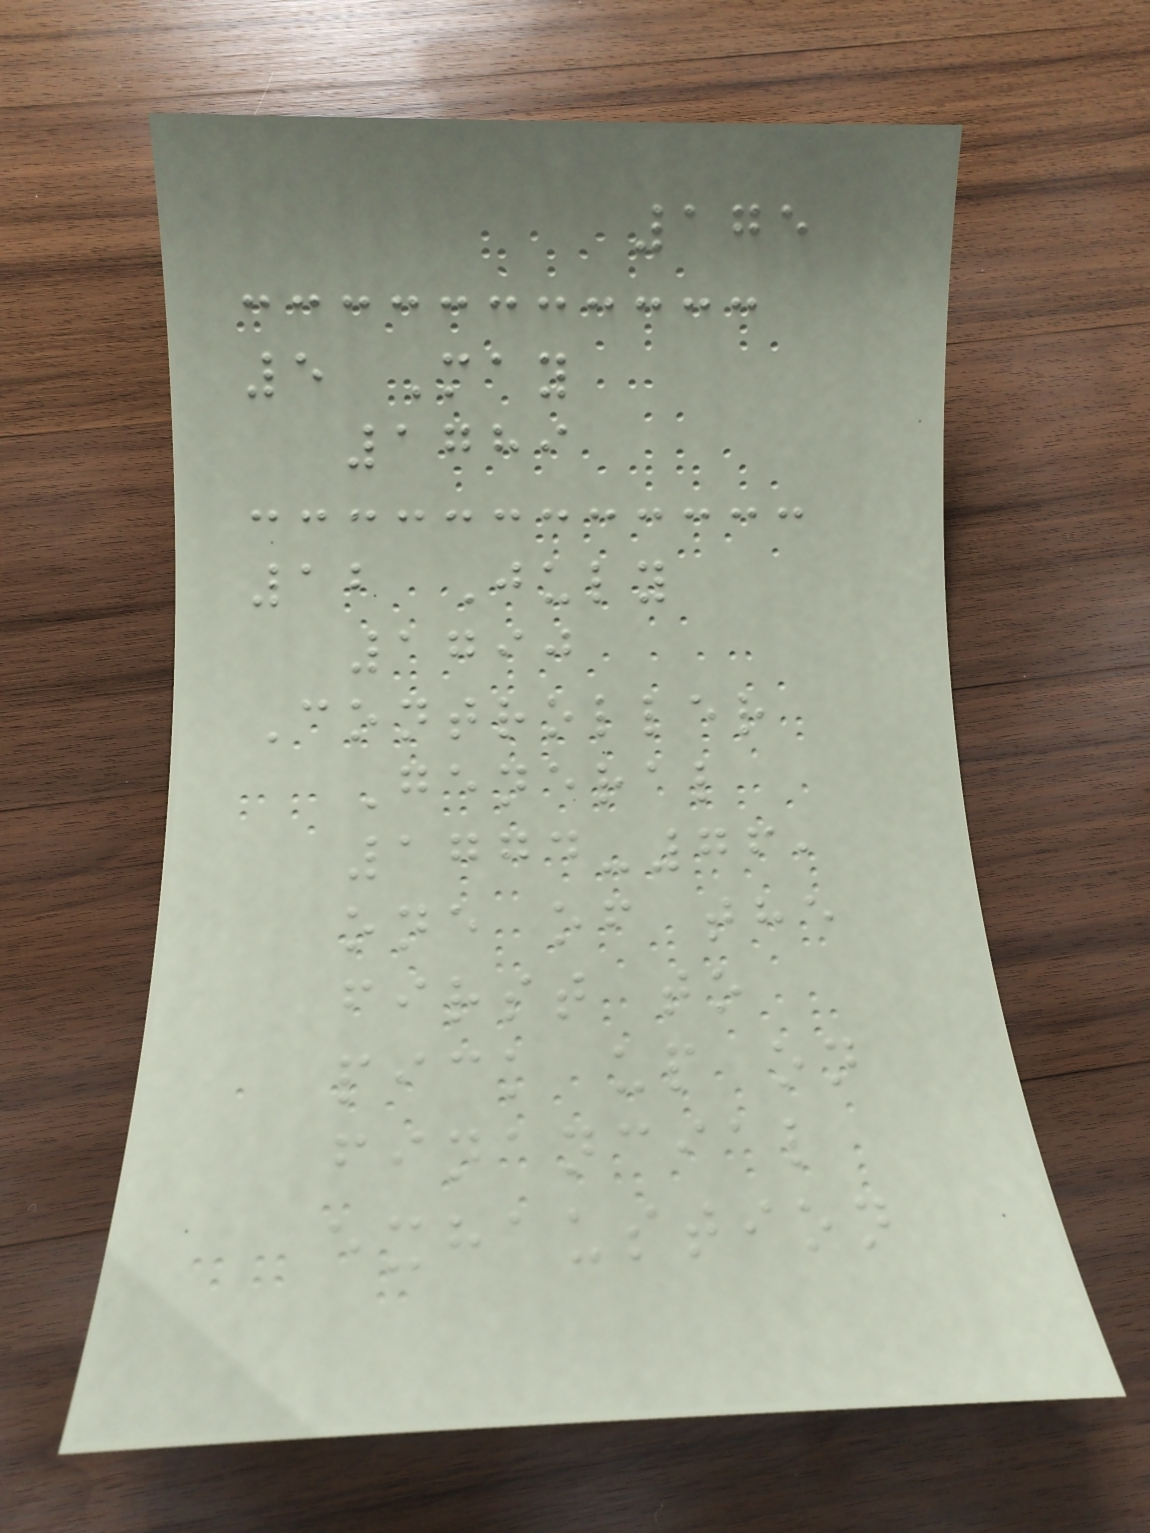175
5 May
1789
12 July
1790
Controller
General
1774-76,
one of the
first to
pick up on
financial
exhaustion
